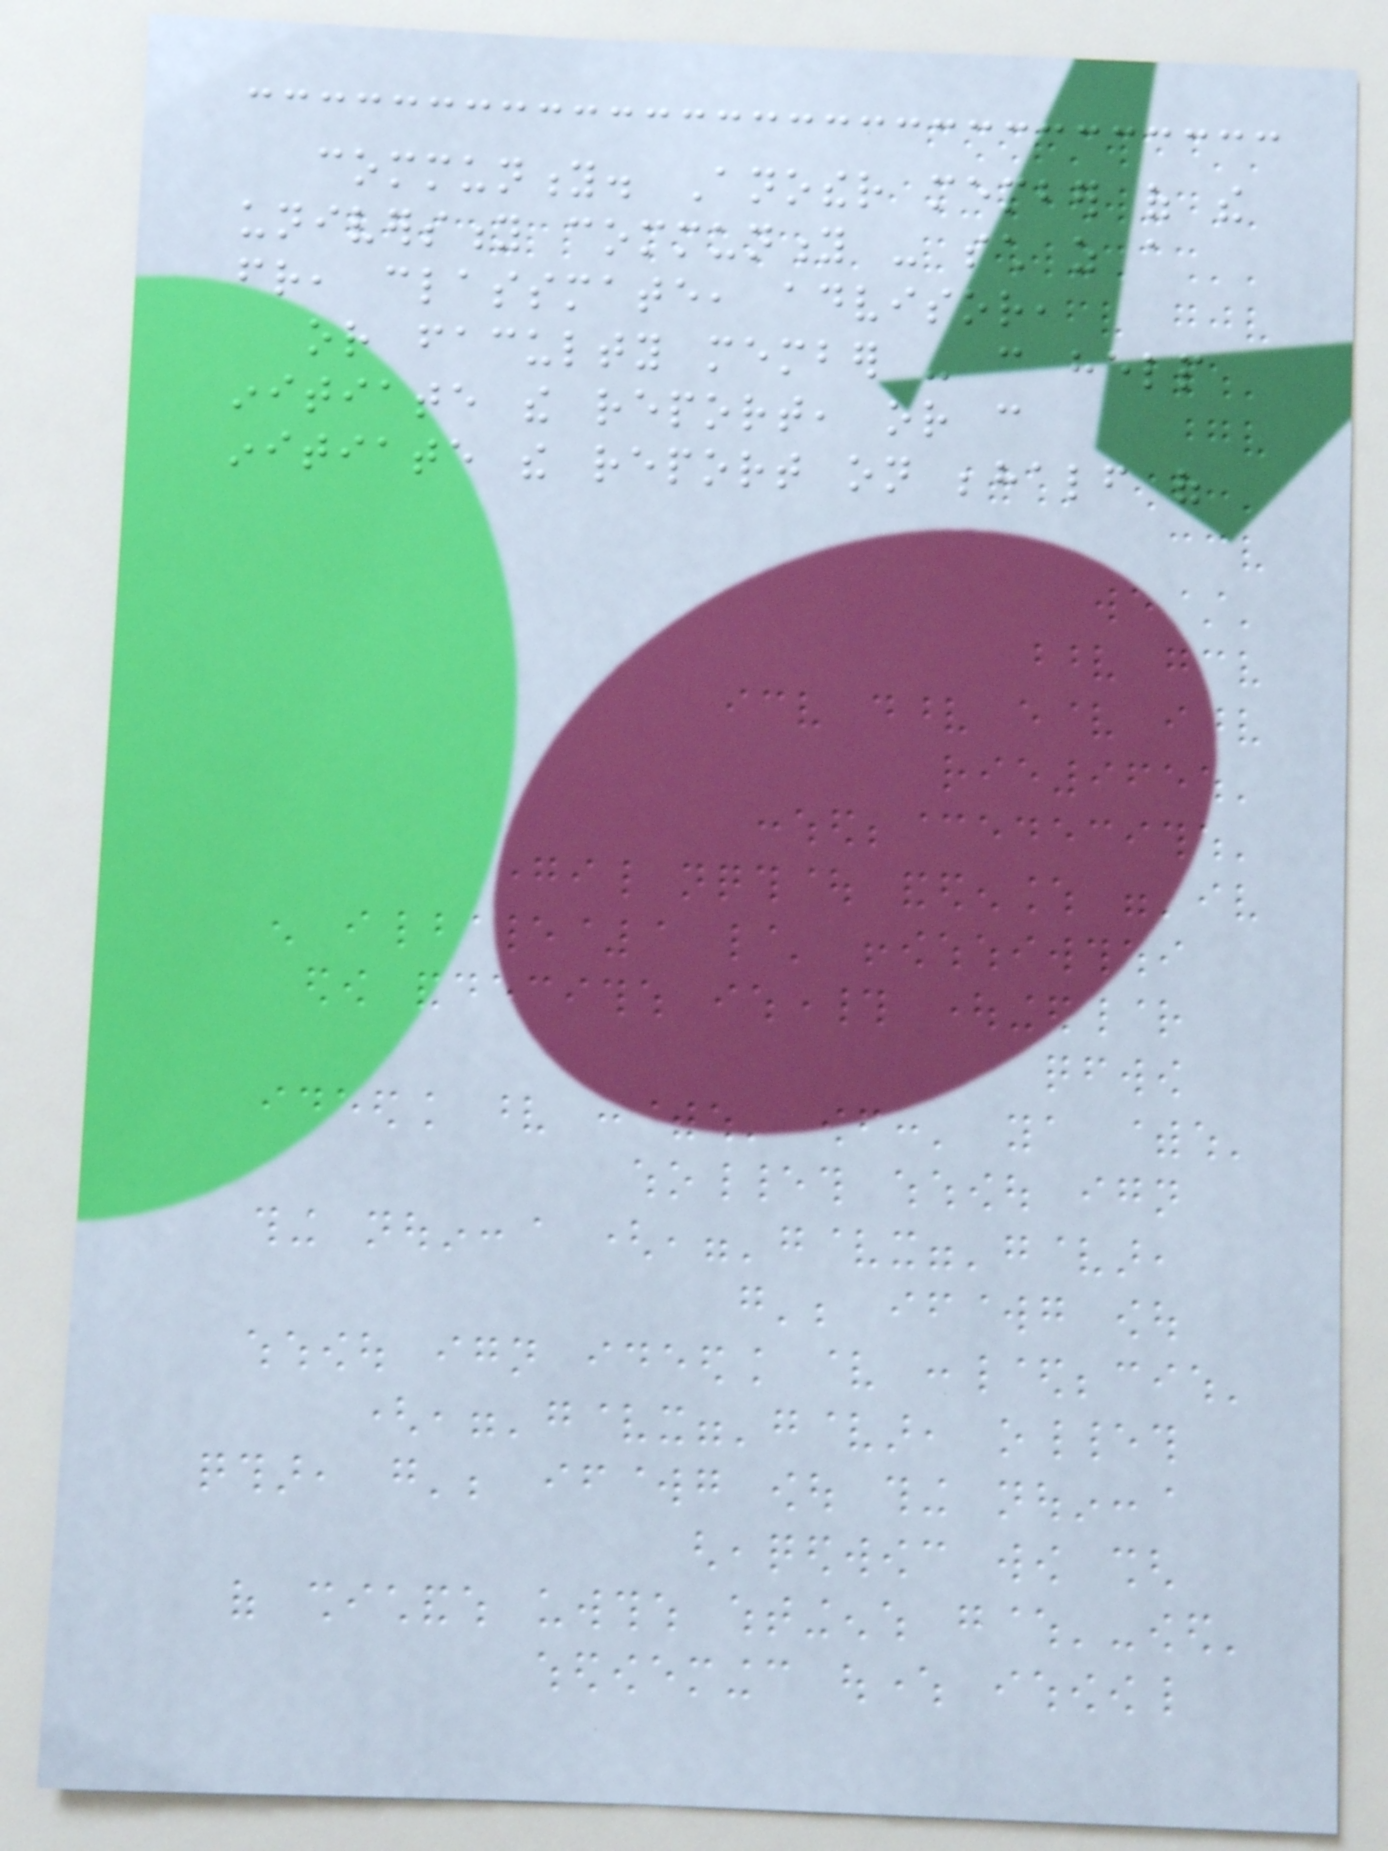community. Another member of the
university community - such as a
friend, classmate, advisor,
or faculty member - can help
initiate the report, or can
initiate the report on behalf of
